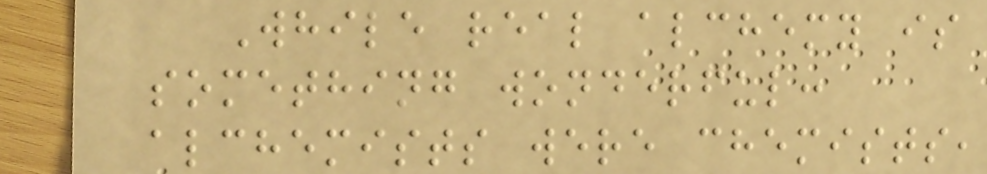While real alchemy is
something wonderful:
alchemists were chemists,
